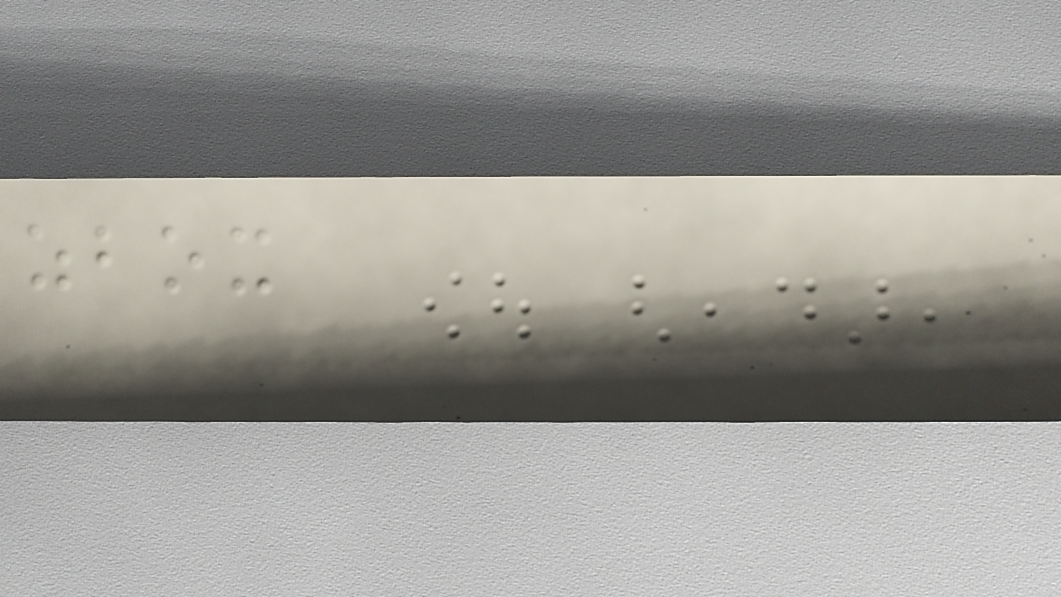zbox
